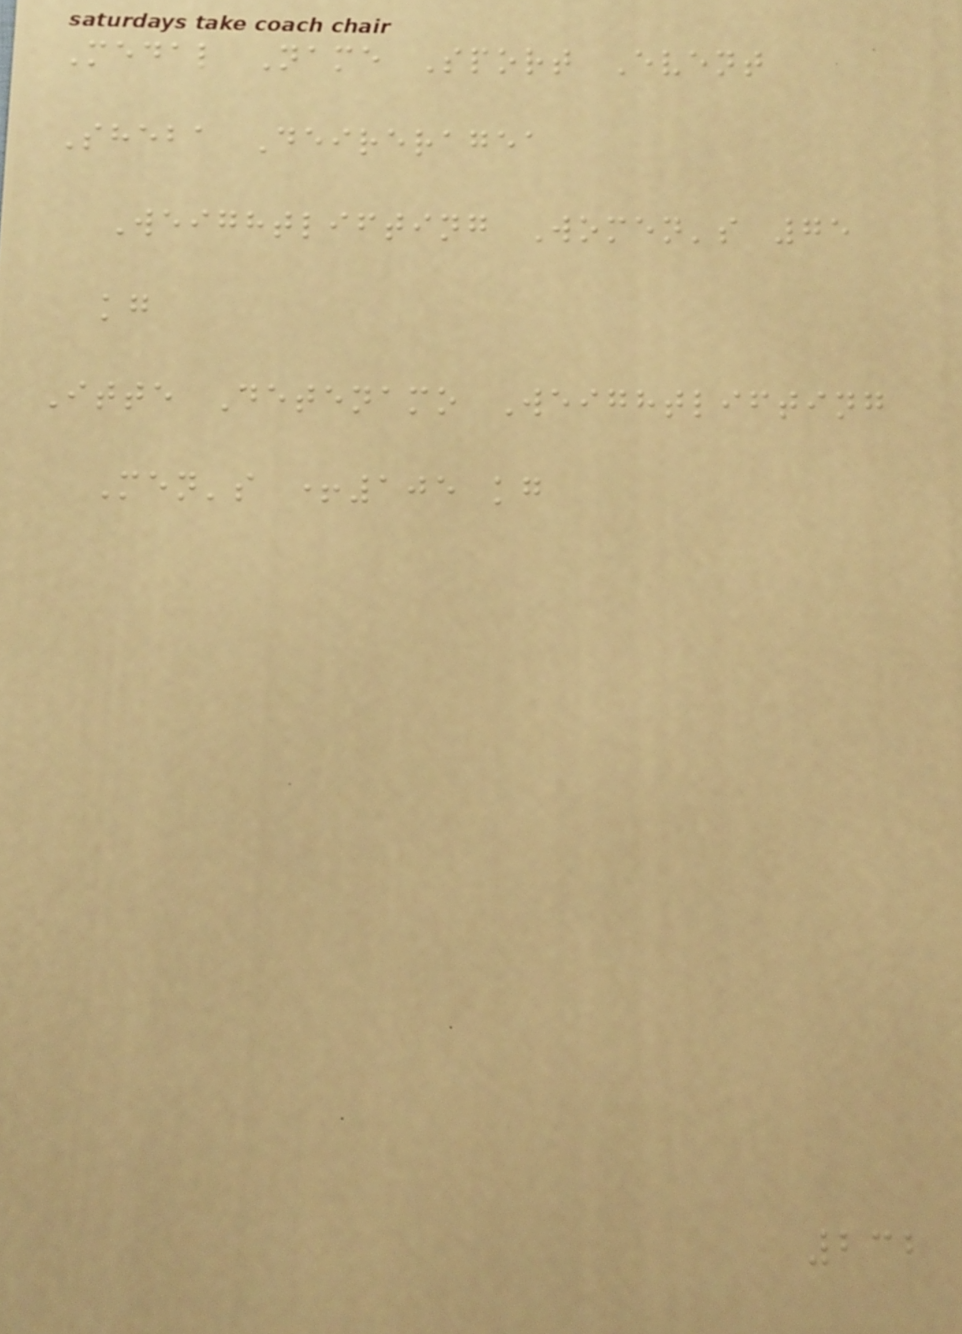Medal Name Sport Event
Sheba Deireragea
Weightlifting Women's 75
kg
Itte Detenamo Weightlifting
Men's +105 kg
232
